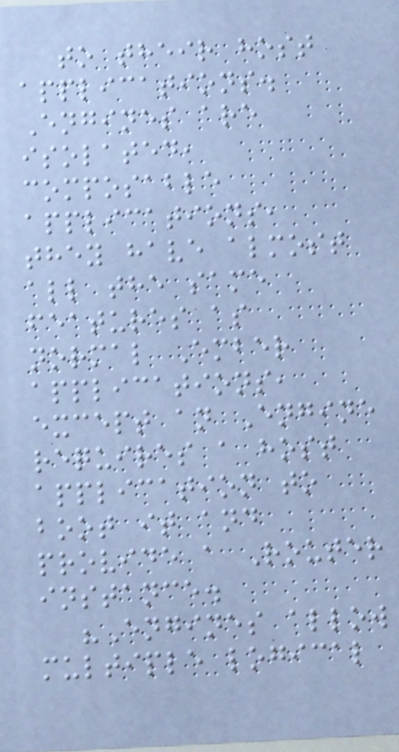to their host
applications.
Engines are
isolated,
composable
applications,
they have almost
all the same
features as
normal Ember
applications,
except an Engine
requires a host
application to
boot it and
provide a Router
instance.
"Engines allow
multiple logical
